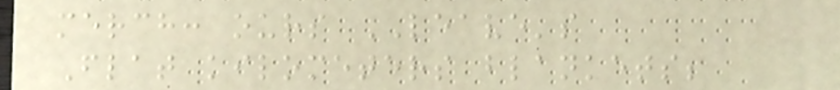merch: ours LEAVE's
Flat kilometers blankets;
